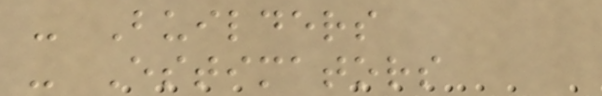- Builders
- Estimators
